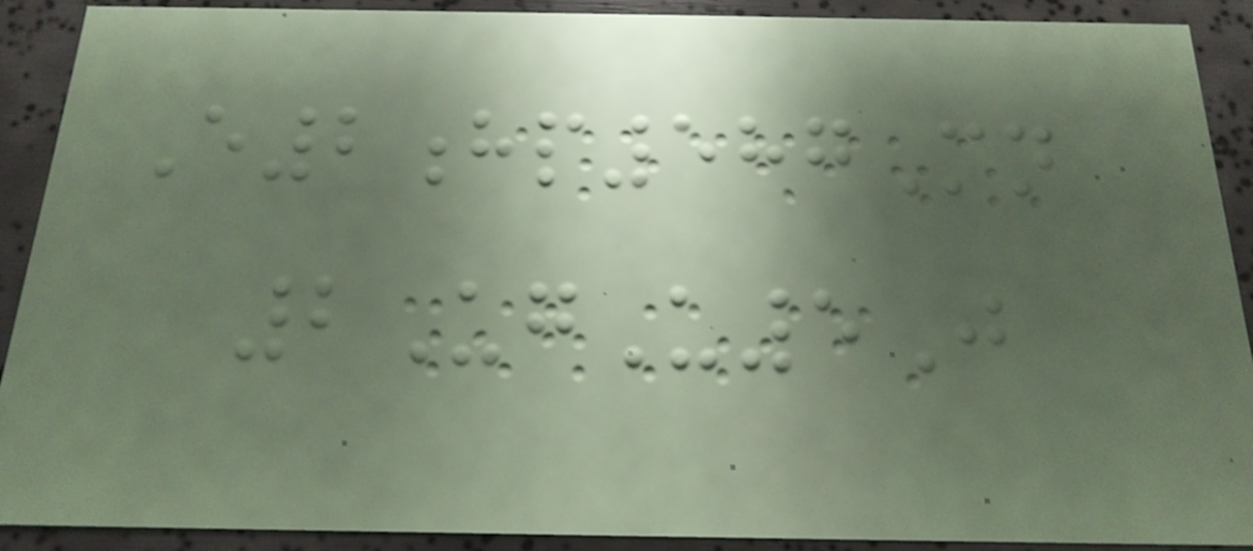E2hp587Mn
2UgU5J
